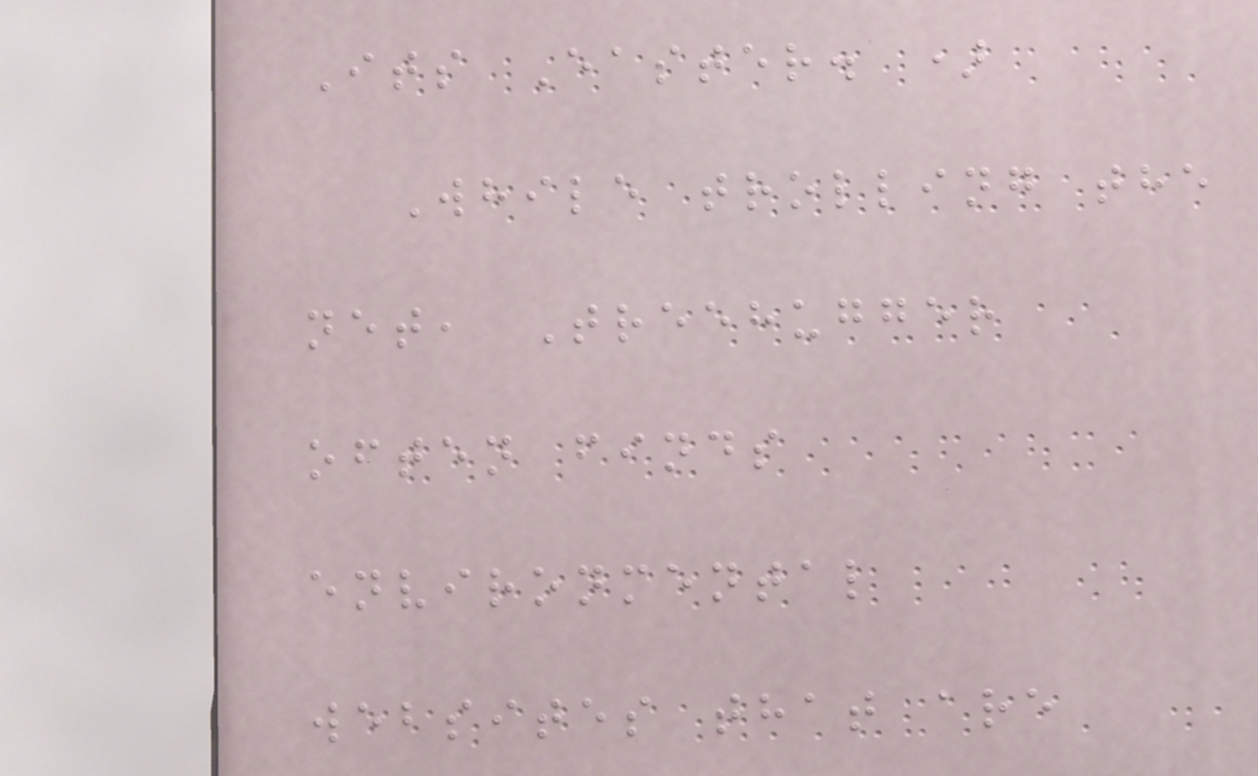Its Easter. )
While trolling the
net, Treehugger
often finds
environmental
websites that are
